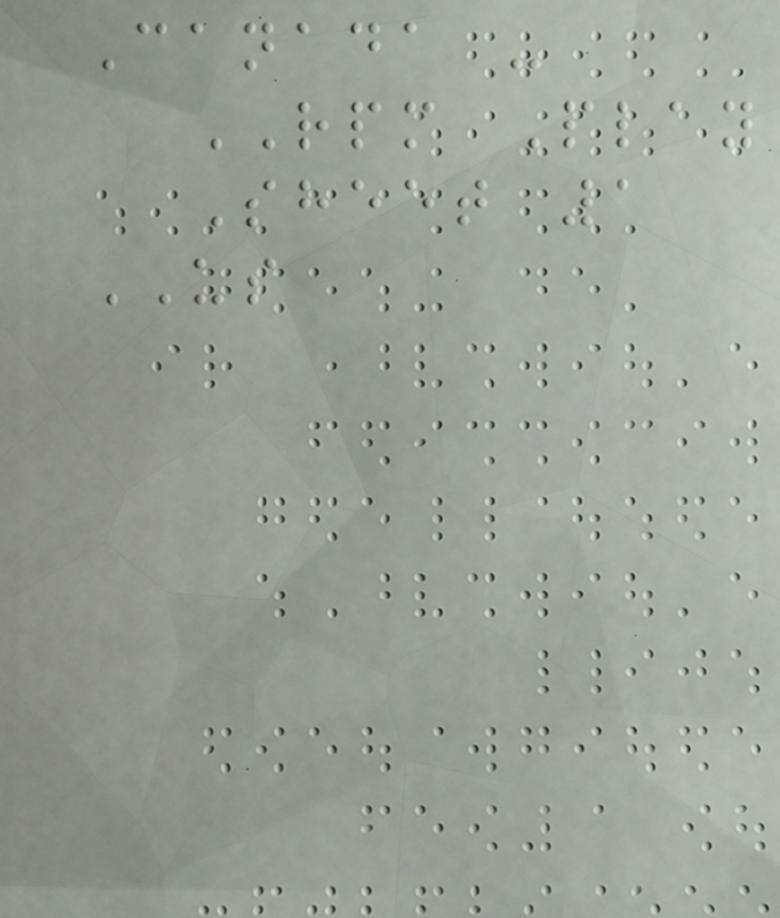Canada -
RPM Play
Sheet 1
US
